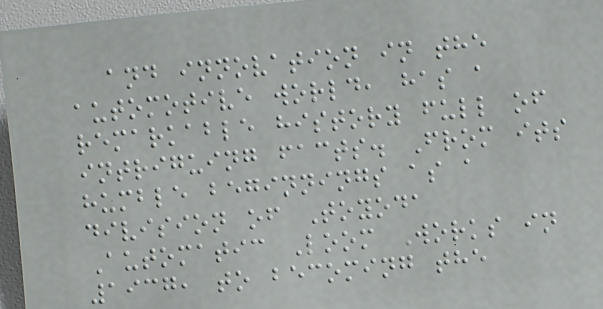and innovation in the
automotive world, has a
remarkable history full of
intriguing facts. From its
humble beginnings as a
division of Toyoda
Automatic Loom Works in
1937, to becoming the
